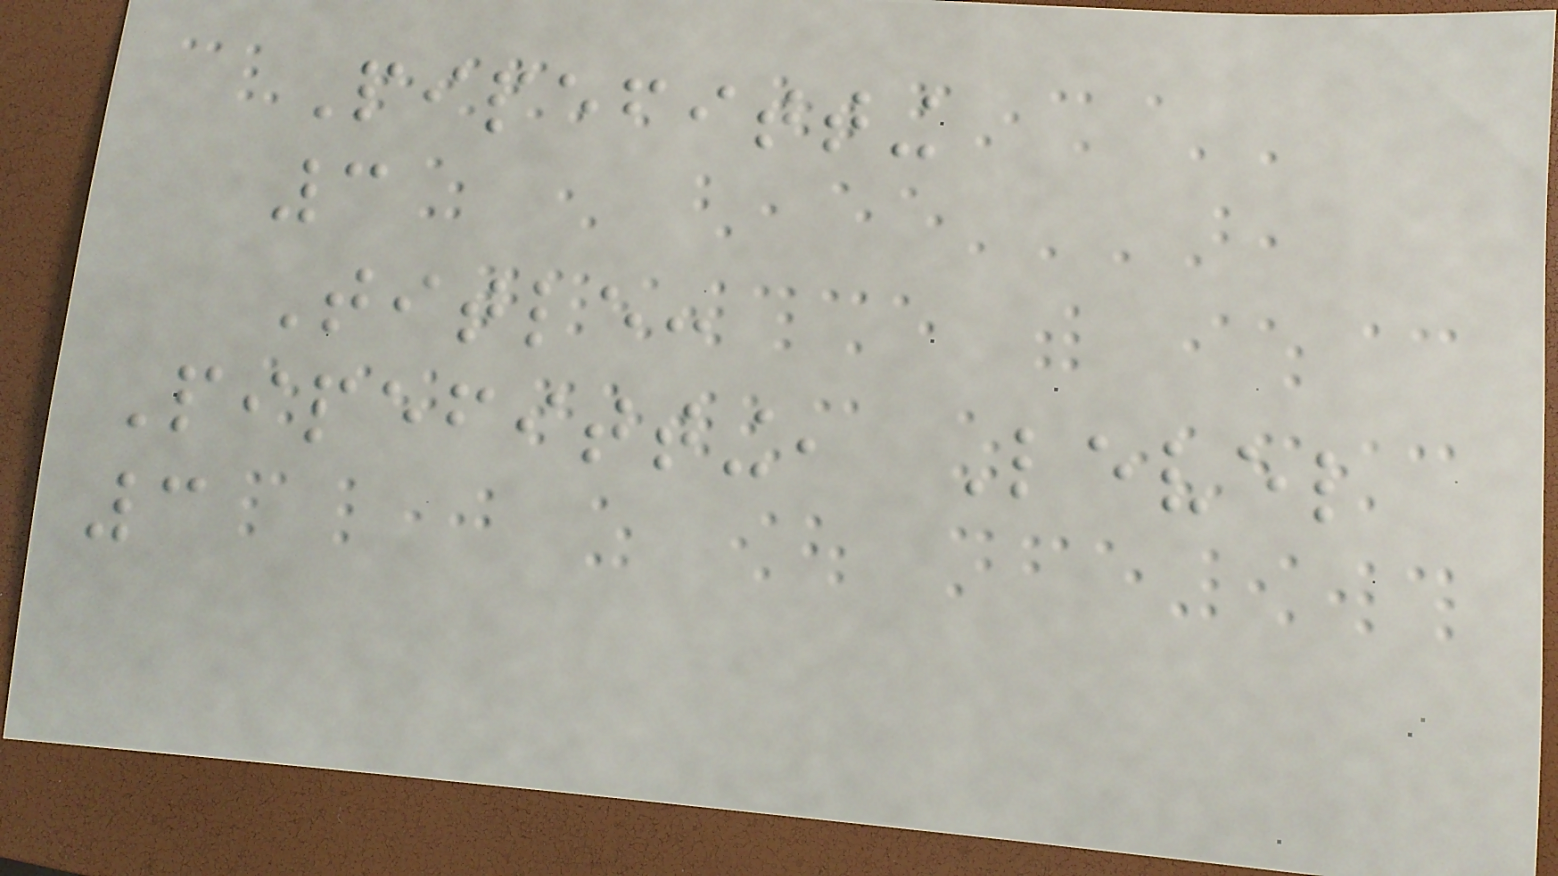Pipefitting
3
Title:
Pipefitting, Level
3
